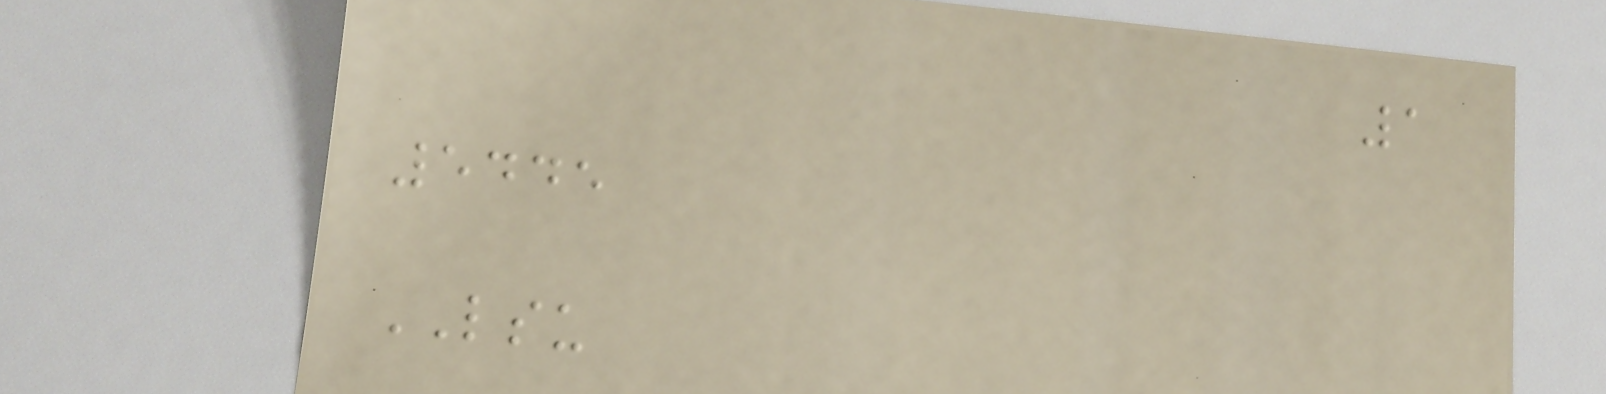1
5445
LSU
